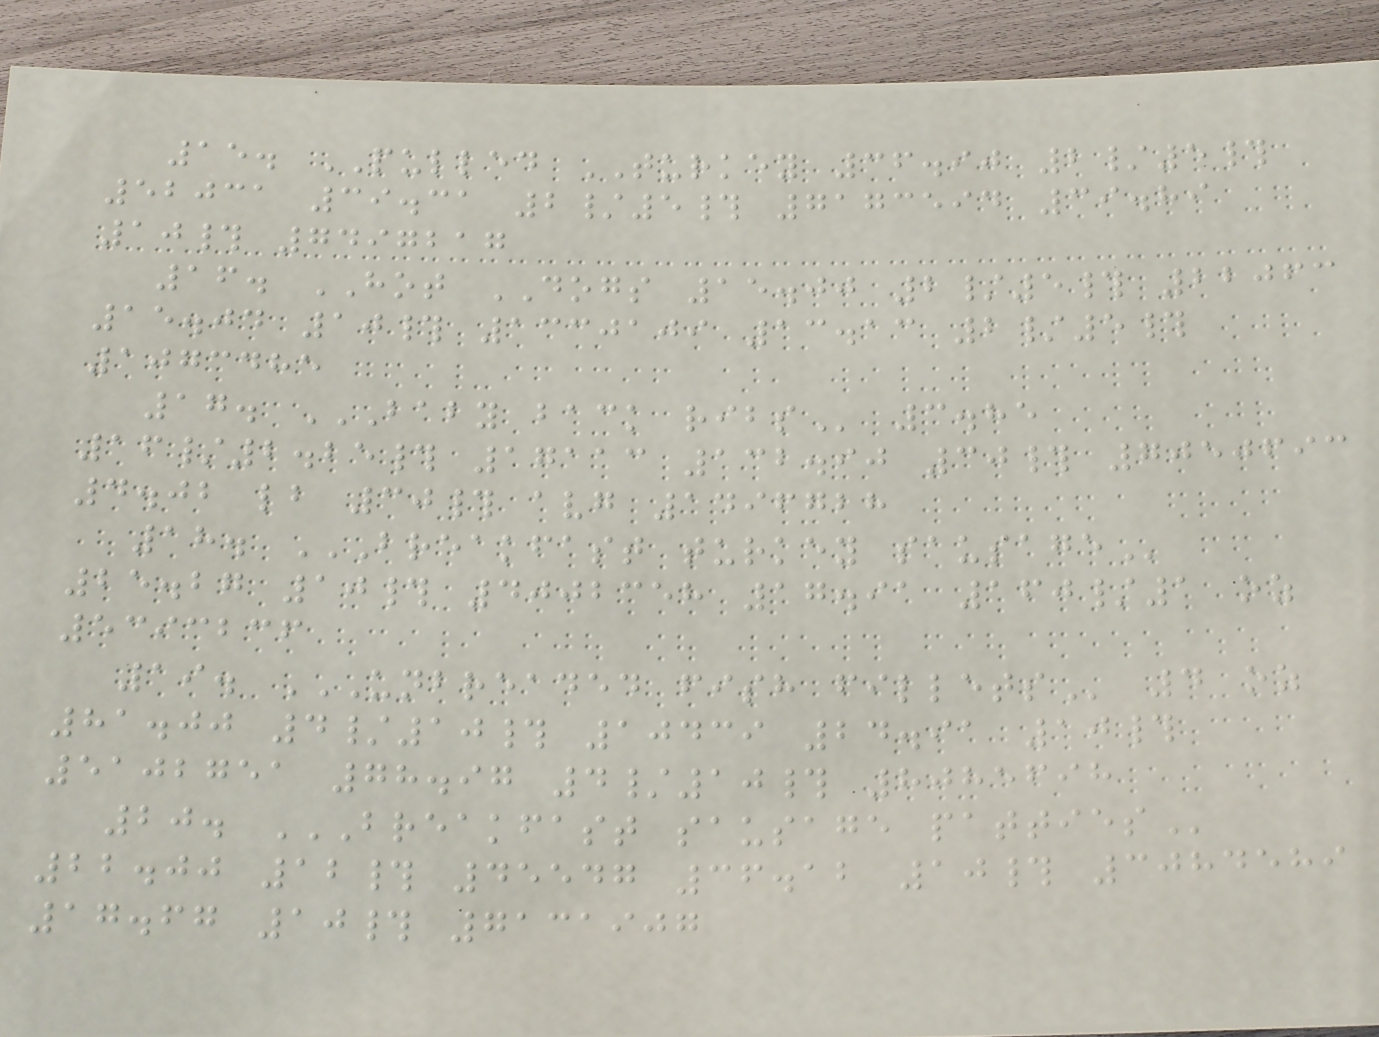15. PULLED TURKEY 36.90 2/5#
52031 39.31 2/5# 7173594 39.89
10# 7497217
16. HOT DOGS 15.00 2/5# 22063
15.04 10# 1330109 13.13 2/5#
1073485
17. BABY BACK RIBS 3.85
16/2.25# 17113 132.90 30# 7050693
4.02 lb 30# avg 1496728
18. BREAKFAST TURKEY SAUSAGE
25.27 10# 4002358 17.91 160/1 oz
5393236
19. UNBREADED FISH FILLETS 4 oz
81.00 4/10# 10439 24.91 10#
5102751 78.97 4/10# 8085698
20. BREAKFAST SAUSAGE PATTIES
22.00 12# 45547 36.12 10# 3084589
17.67 10# 7131907
